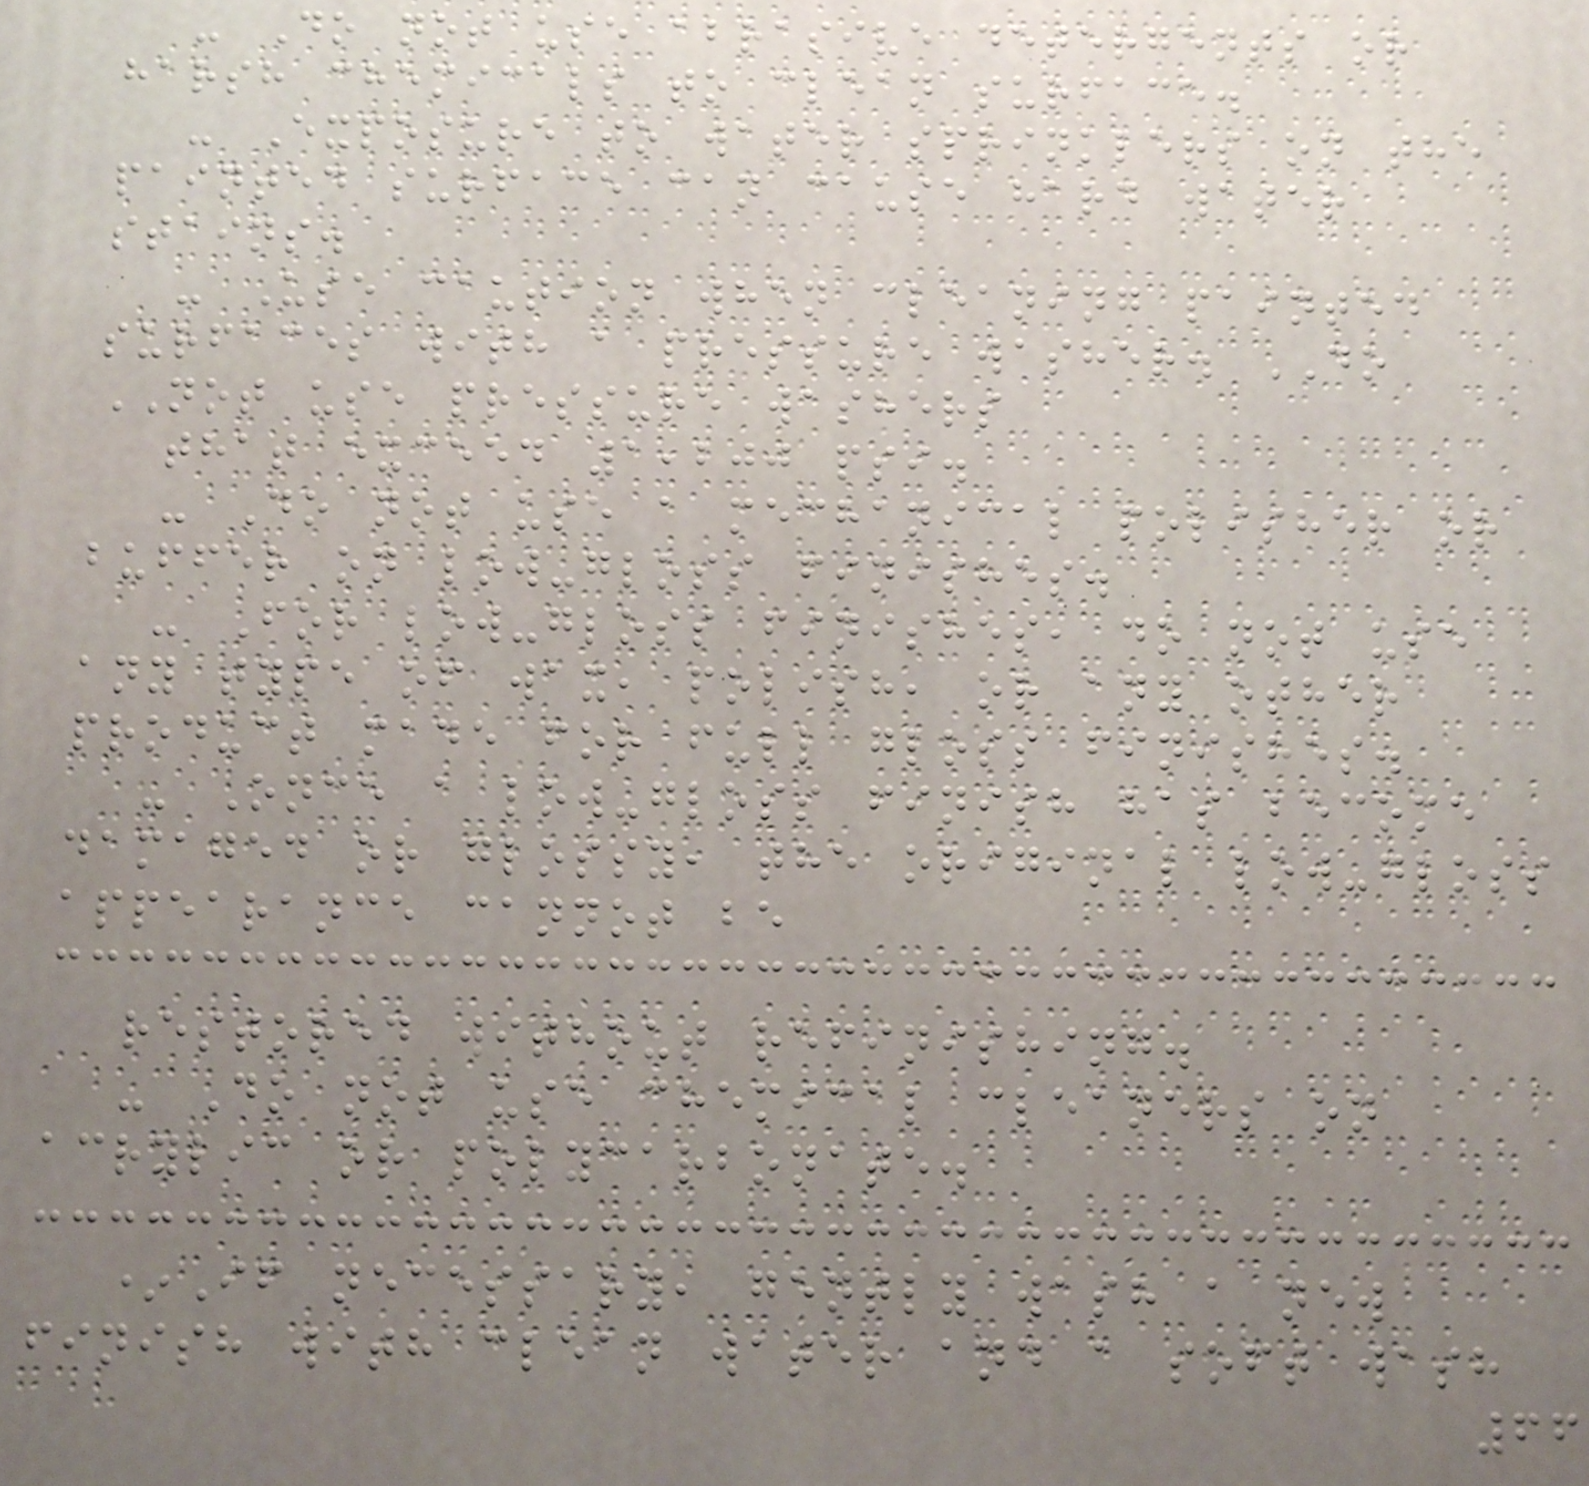- Do not use abrasive detergents or
harsh chemicals to clean surface.
- Exposure to water sprinklers on the
painted surface can cause hard water
stains.
- Use caution when cleaning painted
surfaces with a pressure washer. DO
NOT use pressure washers
that exceed 1,200 psi.
- Do not use a mechanical polisher or
buffer on low-gloss finishes.
- For low-gloss finishes, do not use
any type of wax, polish, or any other
product made for full gloss finishes.
- Once a low-gloss finish has become
damaged or glossy, the original low-gloss
appearance cannot be
restored without refinishing.
- Do not use chemical cleaners on
acrylic or polycarbonate.
*If necessary, gently wash a new
finish with clean water and a soft wash
66
